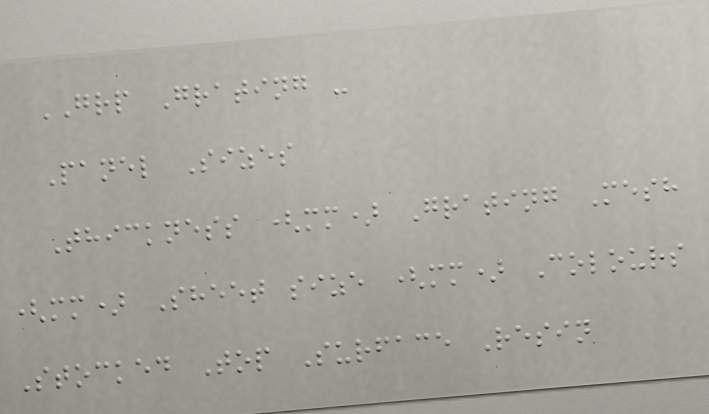GRP Grating -
Panel Sizes
Thickness (mm) Grating Mesh
(mm) Sheet size (mm) Colours
Stocked Top Surface Resin
